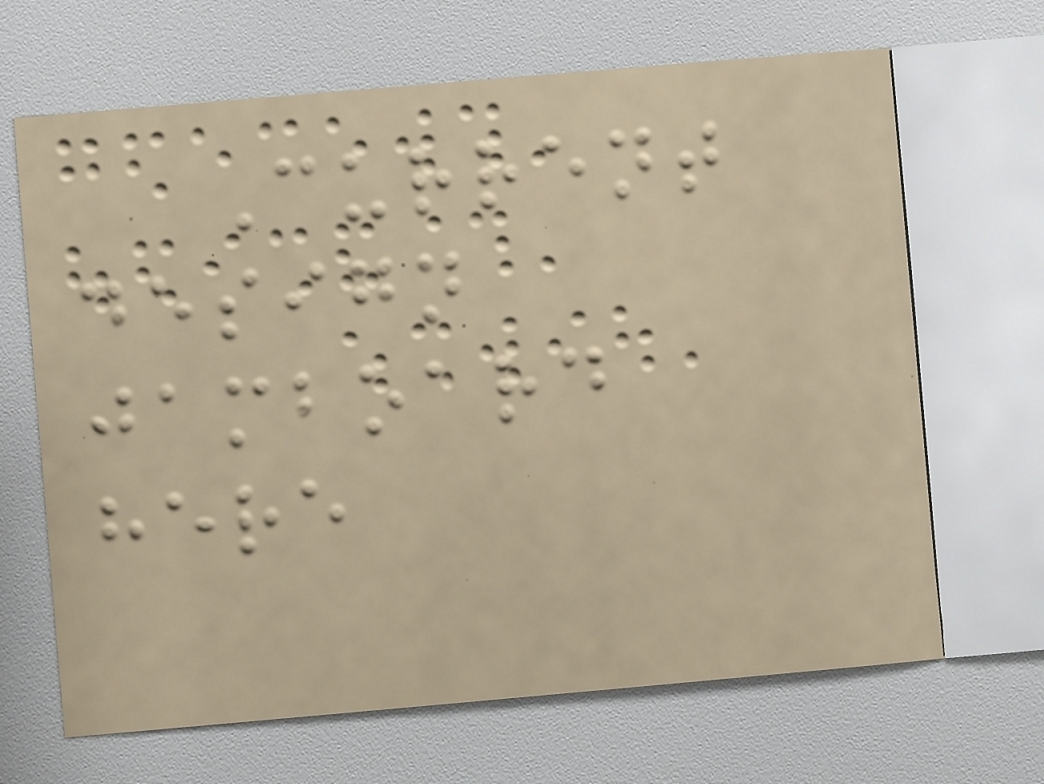Current
design
jamboard
here
